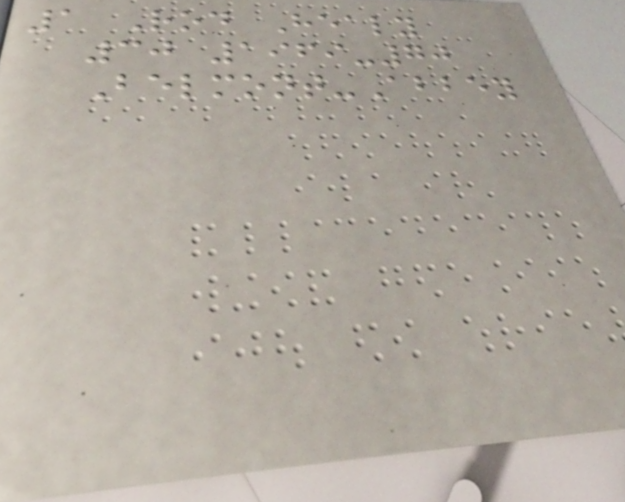1 Rod Healy
30 1969-70
Belmont-Abbey
